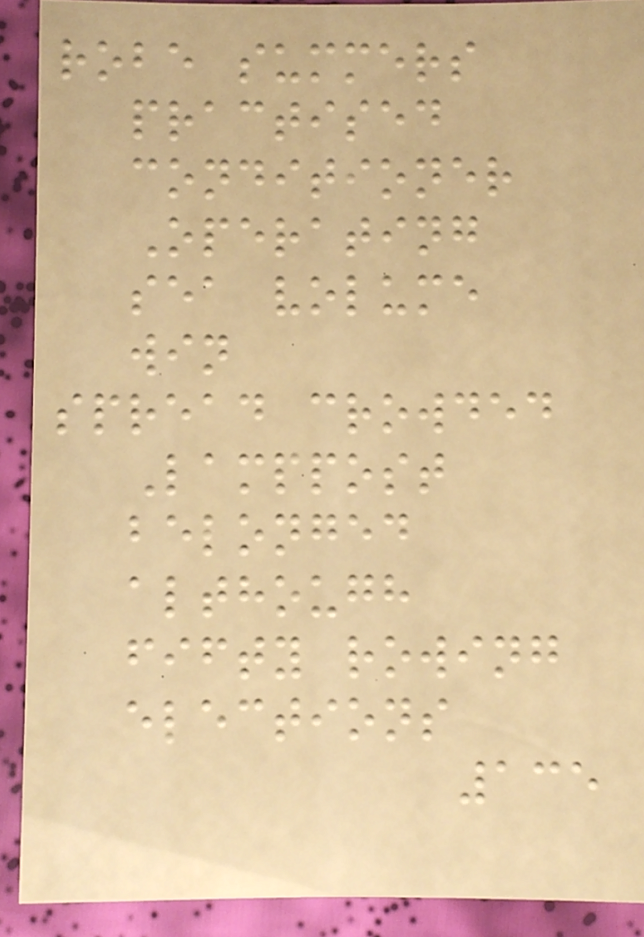robe summers
practised
conditioner
Operating
sea volume
win
spread crowded
Lamppost
belonged
although
fifty rowing
elections
135
